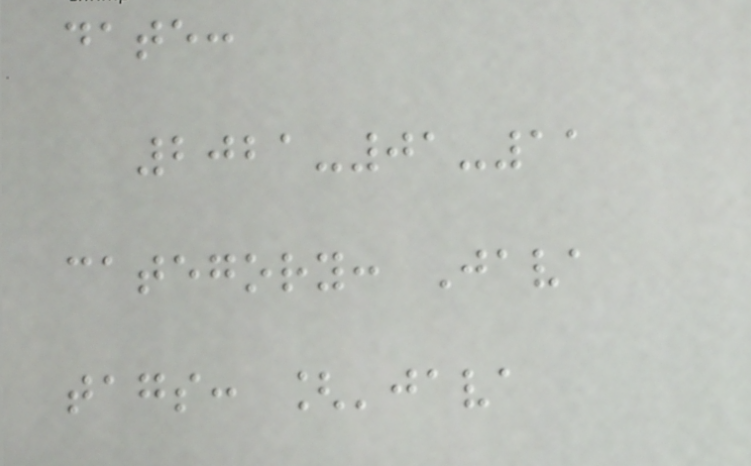date:
2021-01-11
category: Java
tags: ['java
